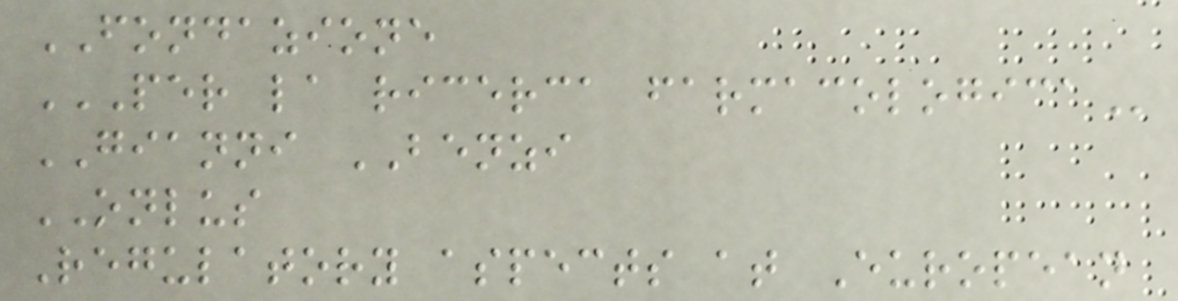FONDAZIONE
PER LA RICERCA FARMACOLOGICA
GIANNI BENZI
ONLUS
Regulatory aspects at European
